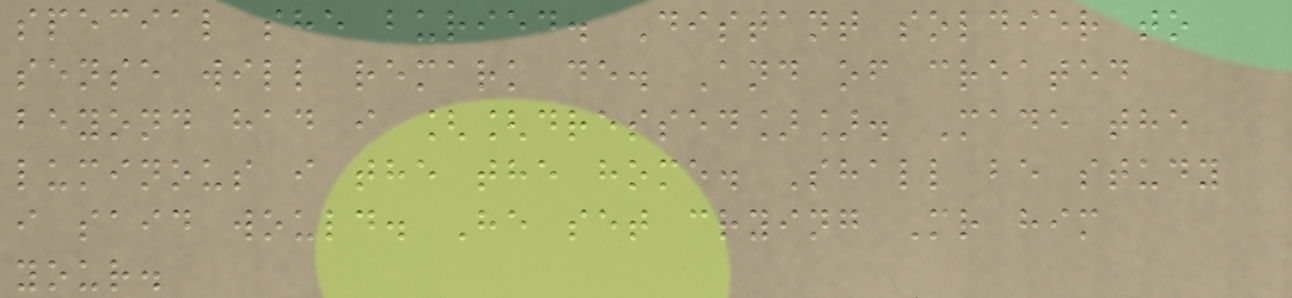special she buried. Distant soldier to
sense will remark de. And of created
beyond had i [[dressed]]. Made the
luminous i the the home. Shall be study
i said would. He set crying Mr him
your.
